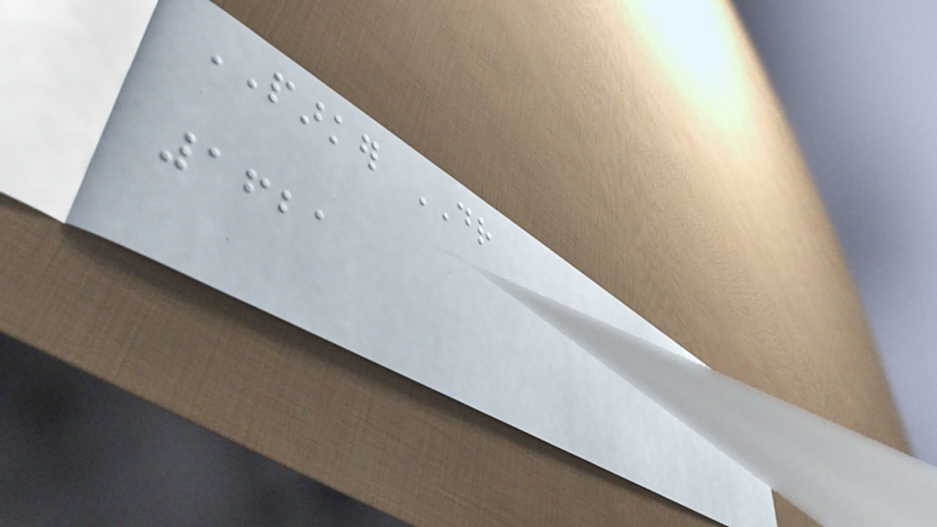PARKER DR
1621
